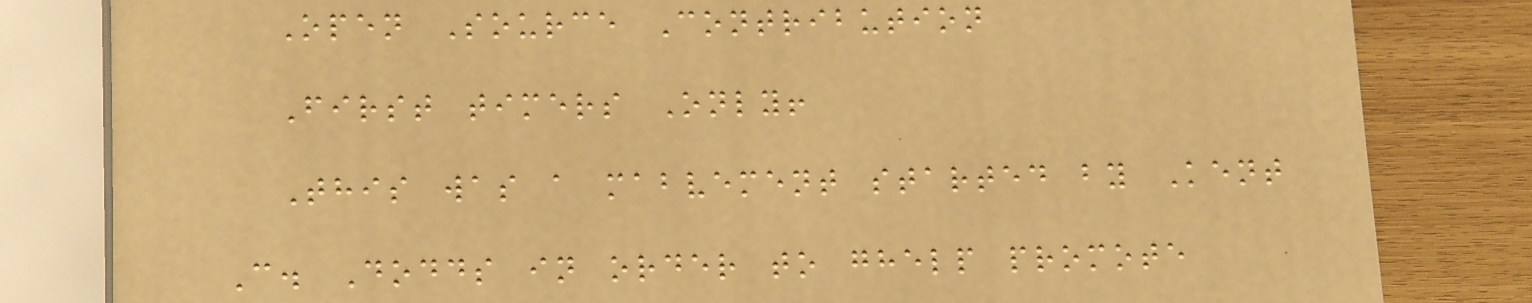Open Source Contribution
First timers Only!
This was a mabvement started by Kent
C. Dodds in order to ghelp promote
